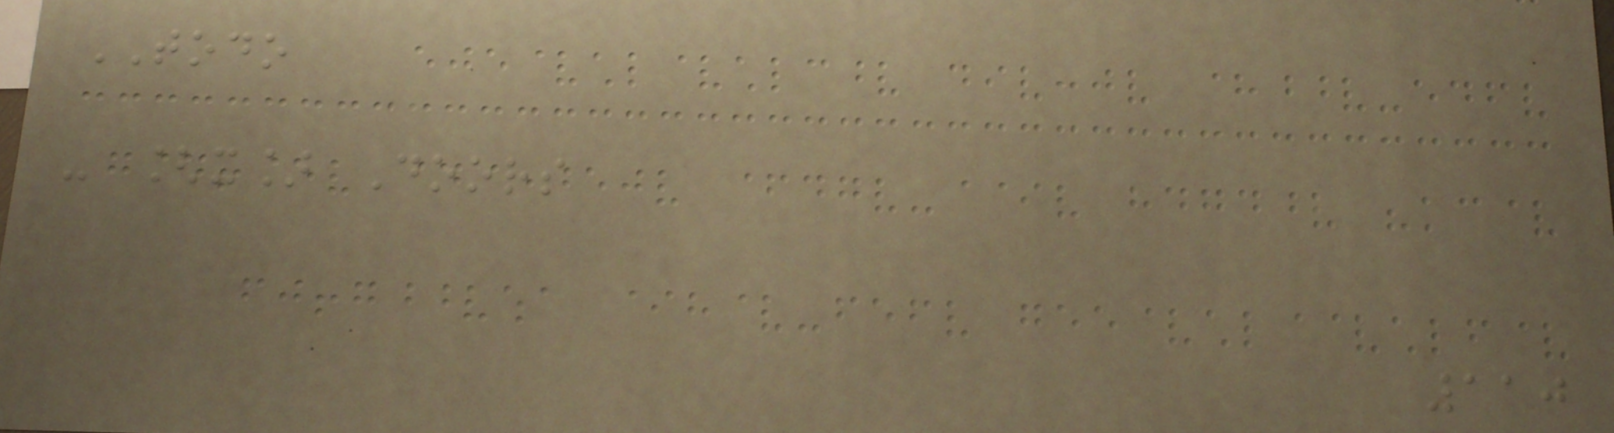TODO
- [x] Doors
110
